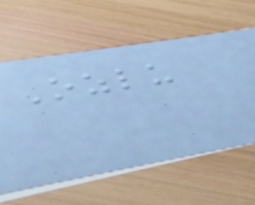Ozlu
